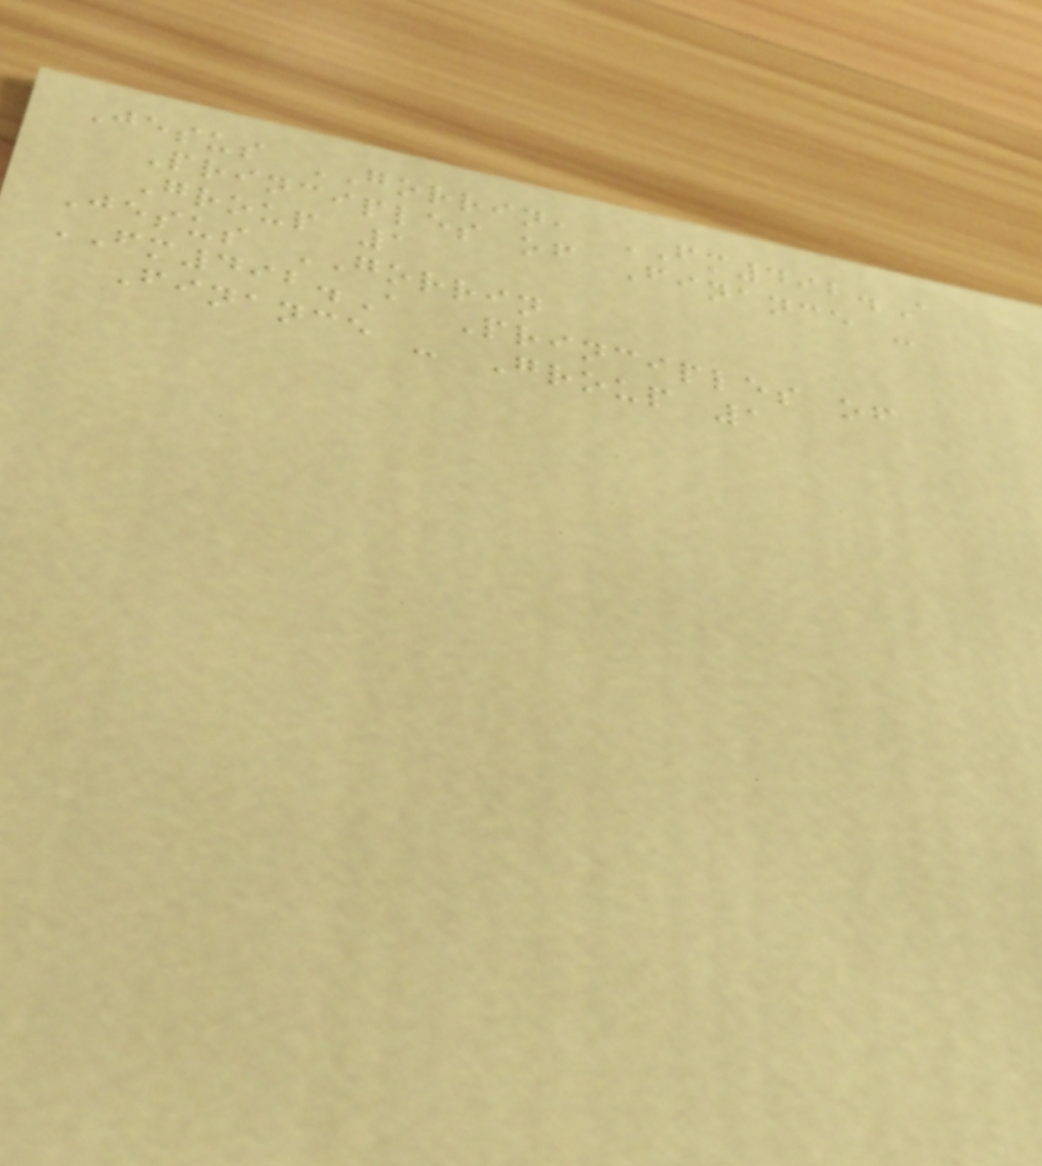Jesus GORRIN, FM492.A
Principles of Finance -
Group 1
Jesus GORRIN
FM492.A Principles of
Finance - Group 1
